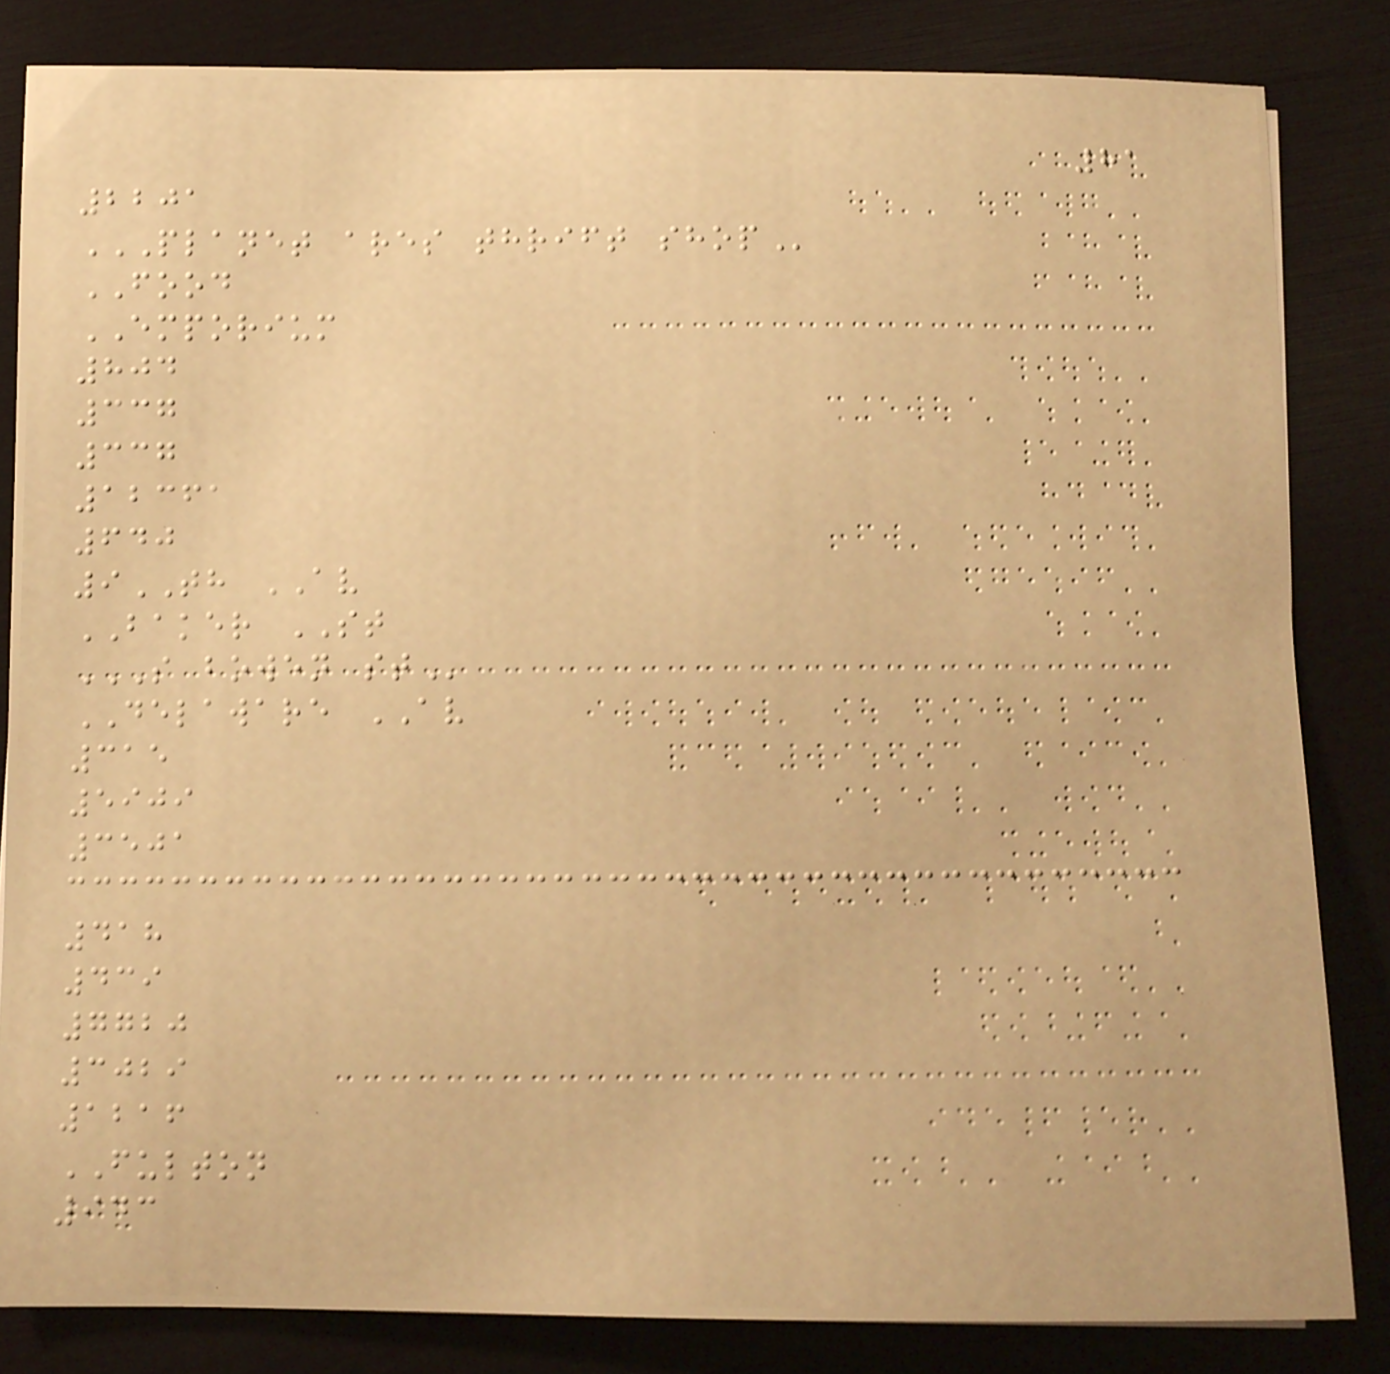81
2201
PLANET ARES THRIFT SHOP
FOOD
EMPORIUM
804
337
337
12361
640
9TH AV
BAKER ST
S BOWEN ST
DELAWARE AV
315
5909
3501
418
439
7720
3029
1216
FULTON
943
